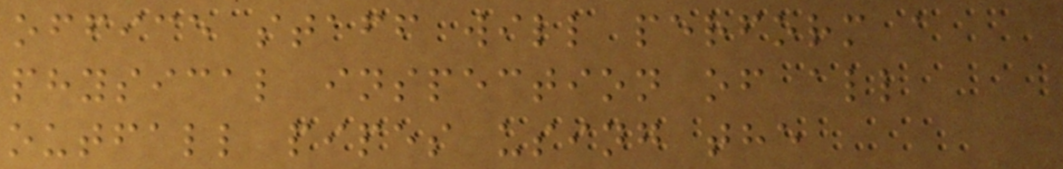office staff will perform a
physical inspection of all
outfall pipes using the
